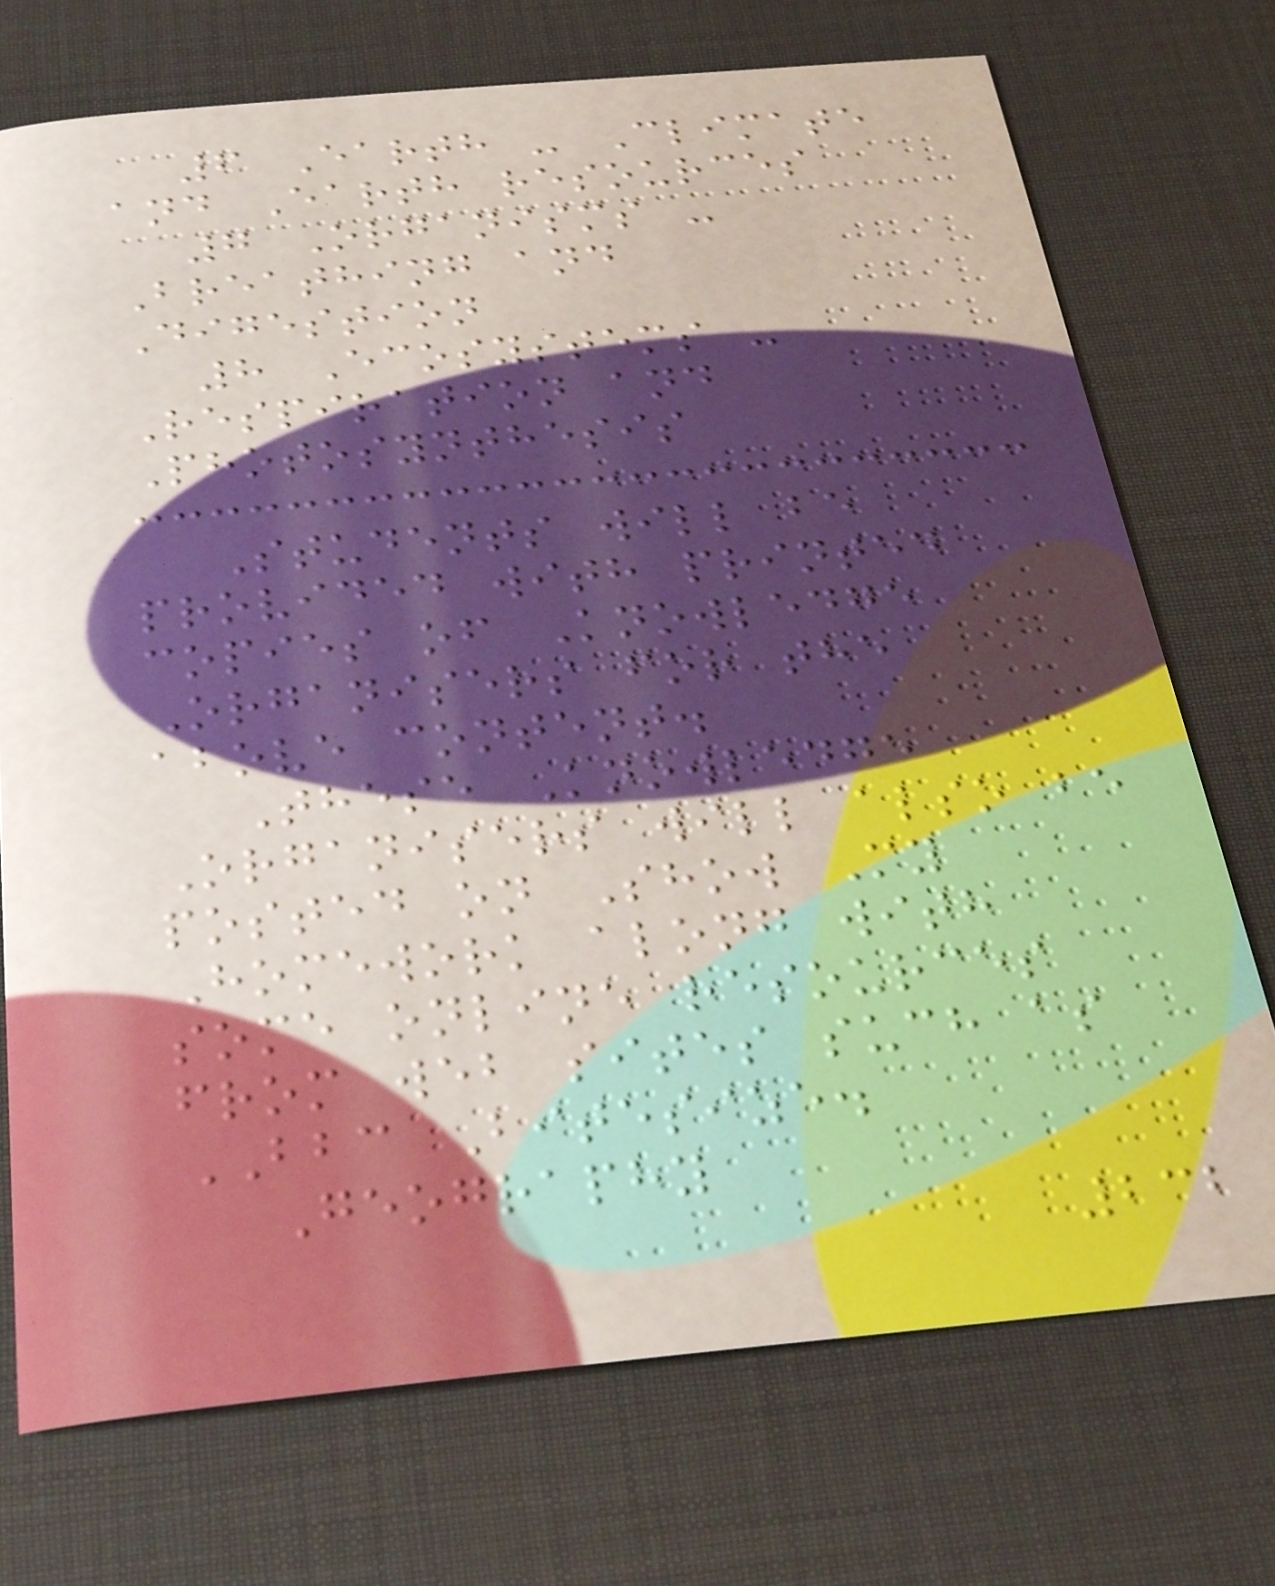6 Earth - Climate
and Earth resources
7 Organisms -
Breathing and
Digestion
8 Ecosystems -
Respiration and
Photosynthesis
Students will be
provided with printed
copies of Knowledge
Organisers for the
above content.
These Knowledge
Organisers will also be
posted on Show My
Homework along with
some online resources
from web sites such as
BBC Bitesize.
Geography
232
